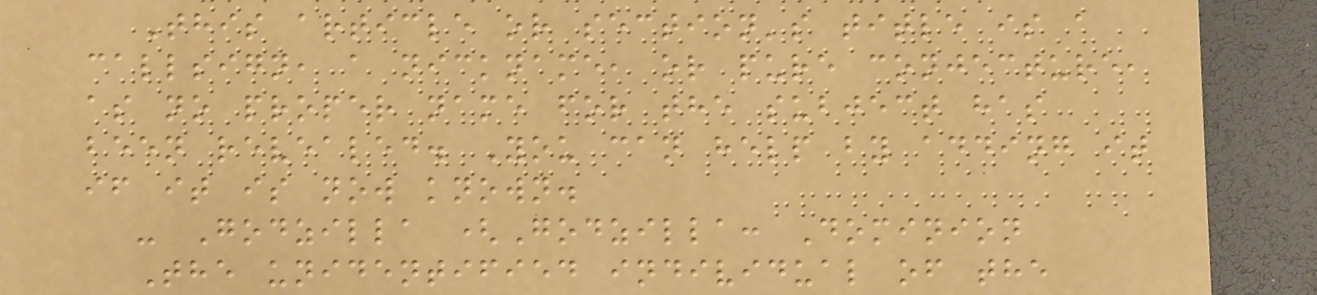This article or section's title is a
callsign, a nickname, or pure conjecture,
as no proper name for the subject has
been revealed. You can help by adding it
if it is now known.
- Godzilla (Godzilla: Dominion
The unidentified individual of the
